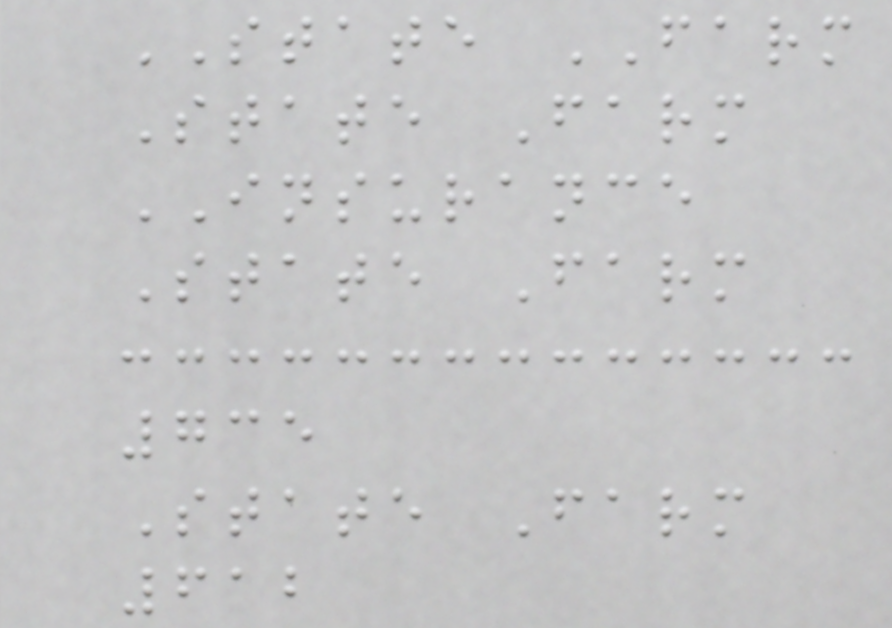STATE FARM
State Farm
INSURANCE
State Farm
735
State Farm
612
